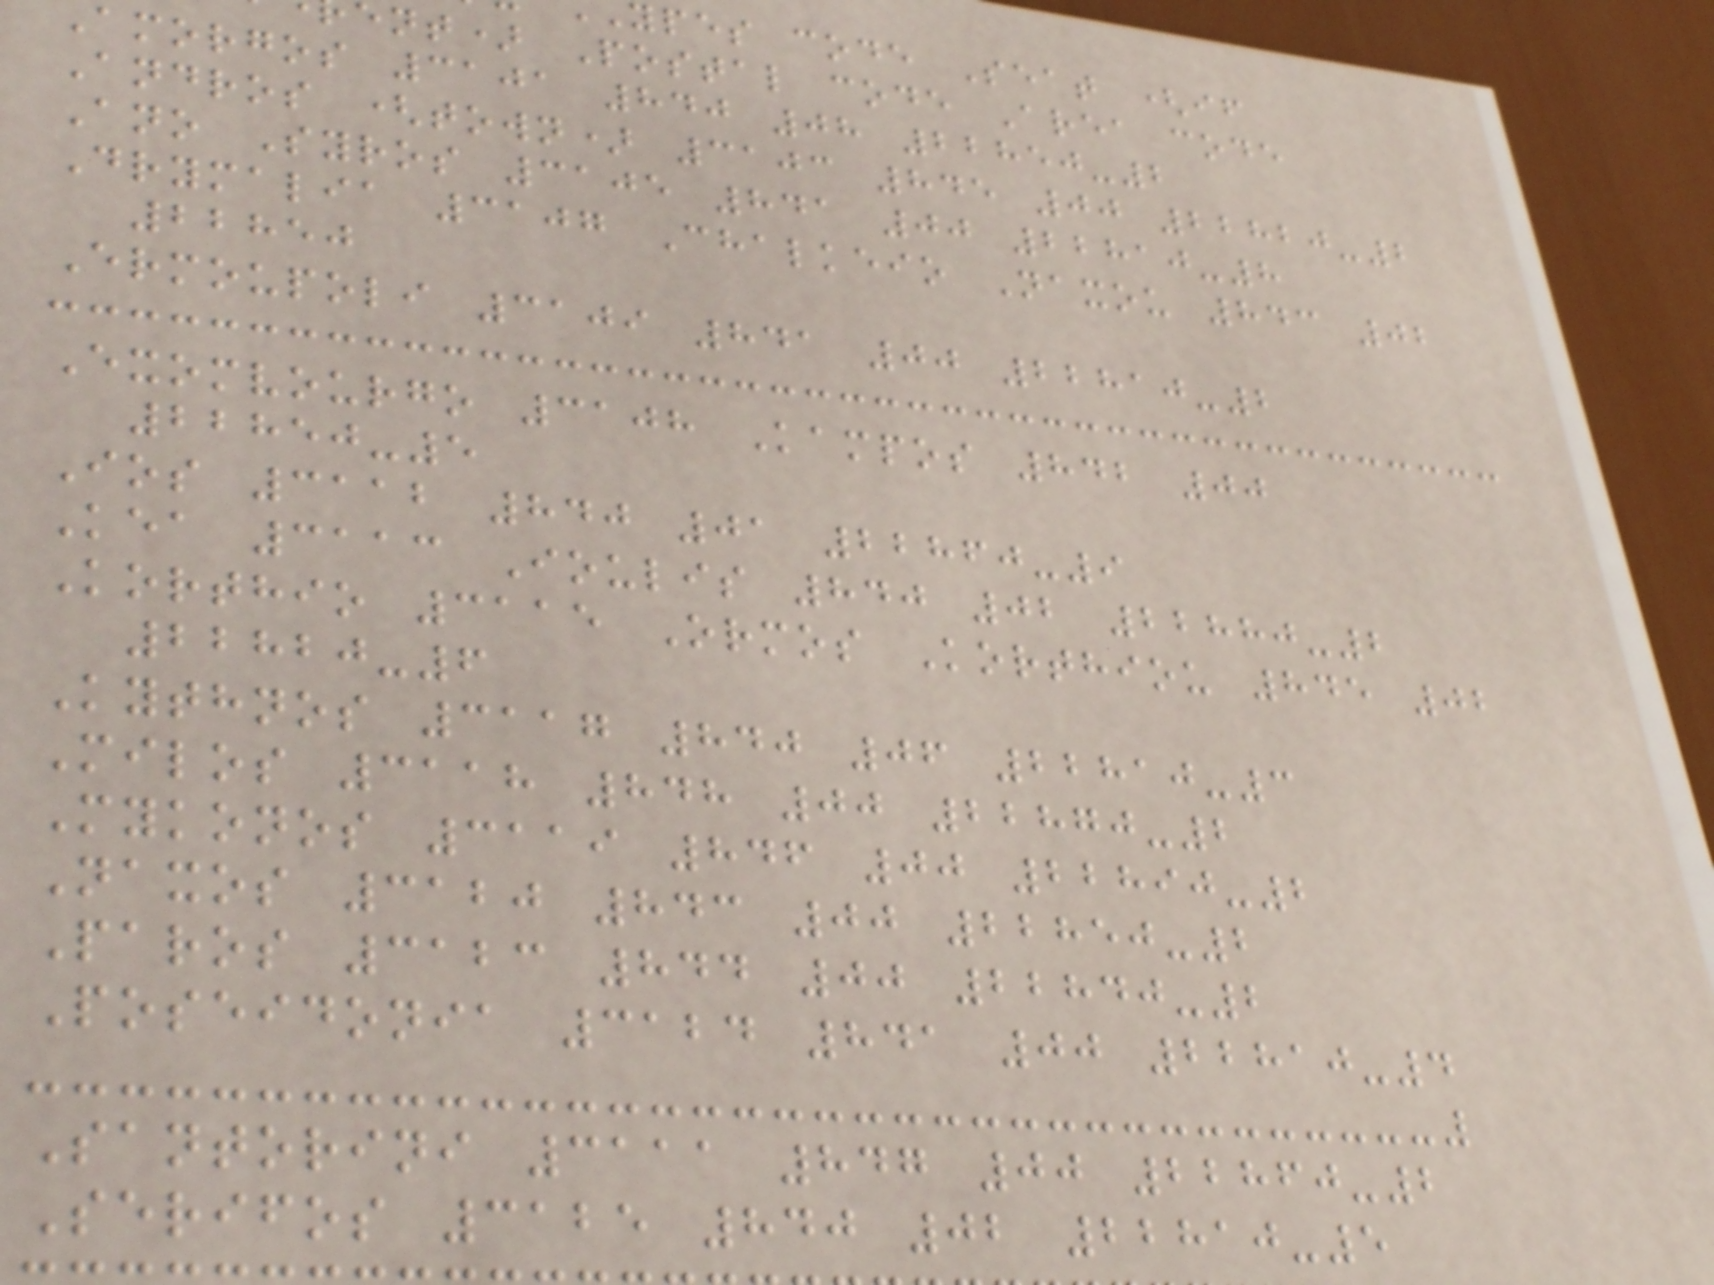ypes code Seat (if
nt) Postal code Area code
amorgos 3101 840 08 22850-2
Andros (town) 3103 845 00 22820-2
Ano Syros 3105 841 00 22810-8
Drymalia 3107 Chalkeio Naxou 843 02
22850
Ermoupoli 3109 841 00 22810-2
Exomvourgo 3108 Kampos 842 00
22850-5
Ios 3112 840 01 22860-9
Kea 3113 Ioulis 840 02 22880-2
Korthio 3115 Ormos Korthiou 845 02
22820-6
Kythnos 3117 840 06 22810-3
Milos 3118 848 00 22870-2
Mykonos 3119 846 00 22890-2
Naxos 3120 843 00 22850-2
Paros 3123 844 00 22840-2
Poseidonia 3124 841 00 22810-4
Santorini 3111 847 00 22860-2
Serifos 3125 840 02 22810-5
